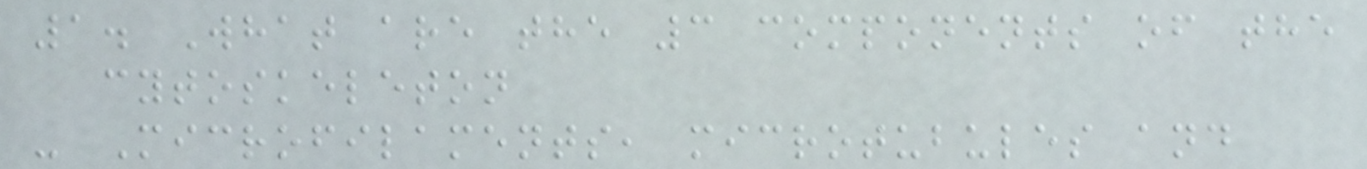1. What are the 3 components of the
cytoskeleton
- Microfilaments, microtubules and
